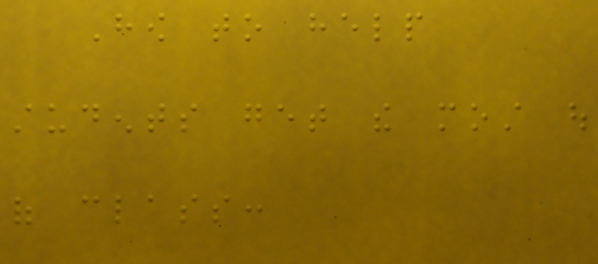How to help
students get the most out
of class:
